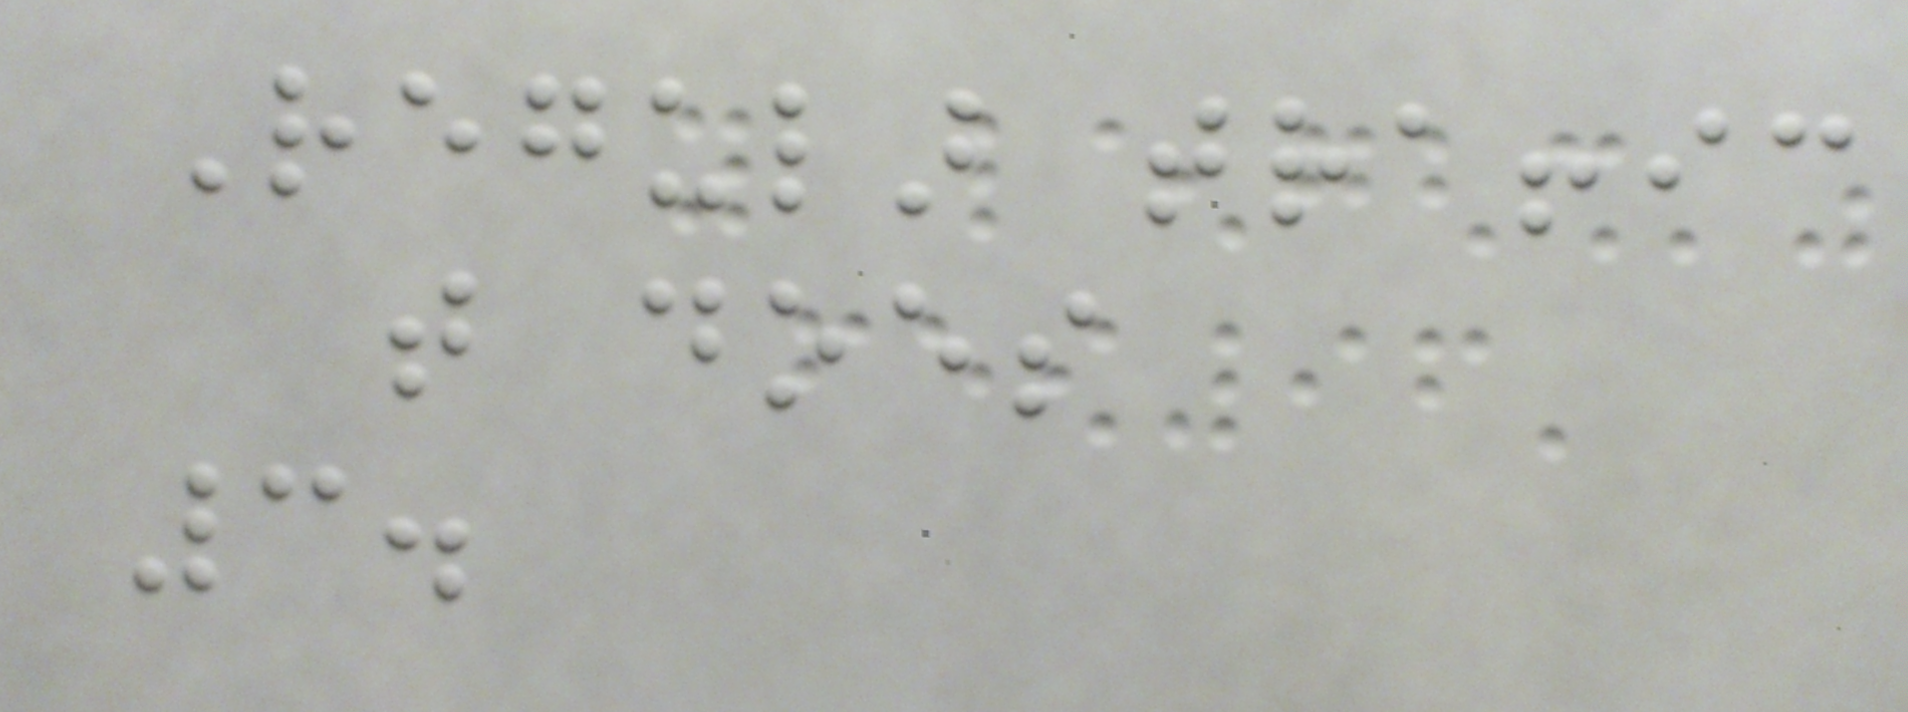Regular traffic
that does
3.
